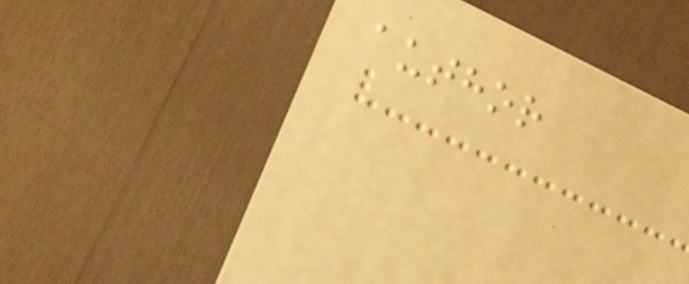author
